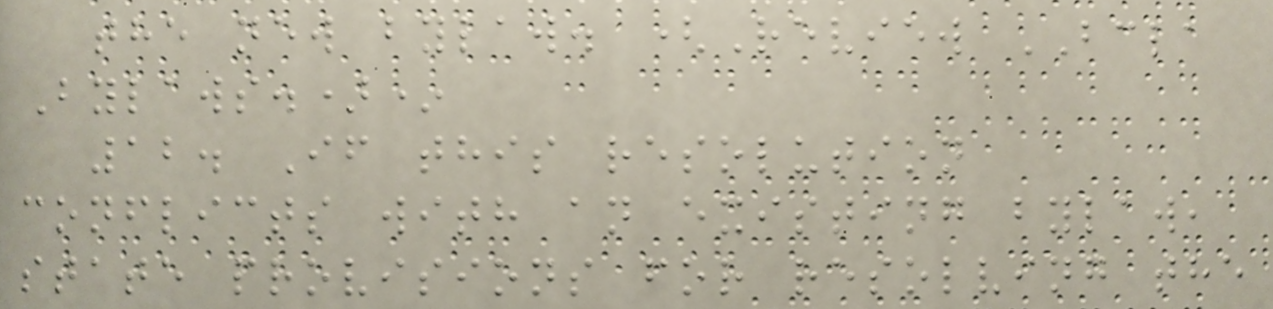the new bylaw. (Review BCLA
Bylaws.)*
12. If this resolution
conflicts with an existing bylaw,
state provisions for resolving the
